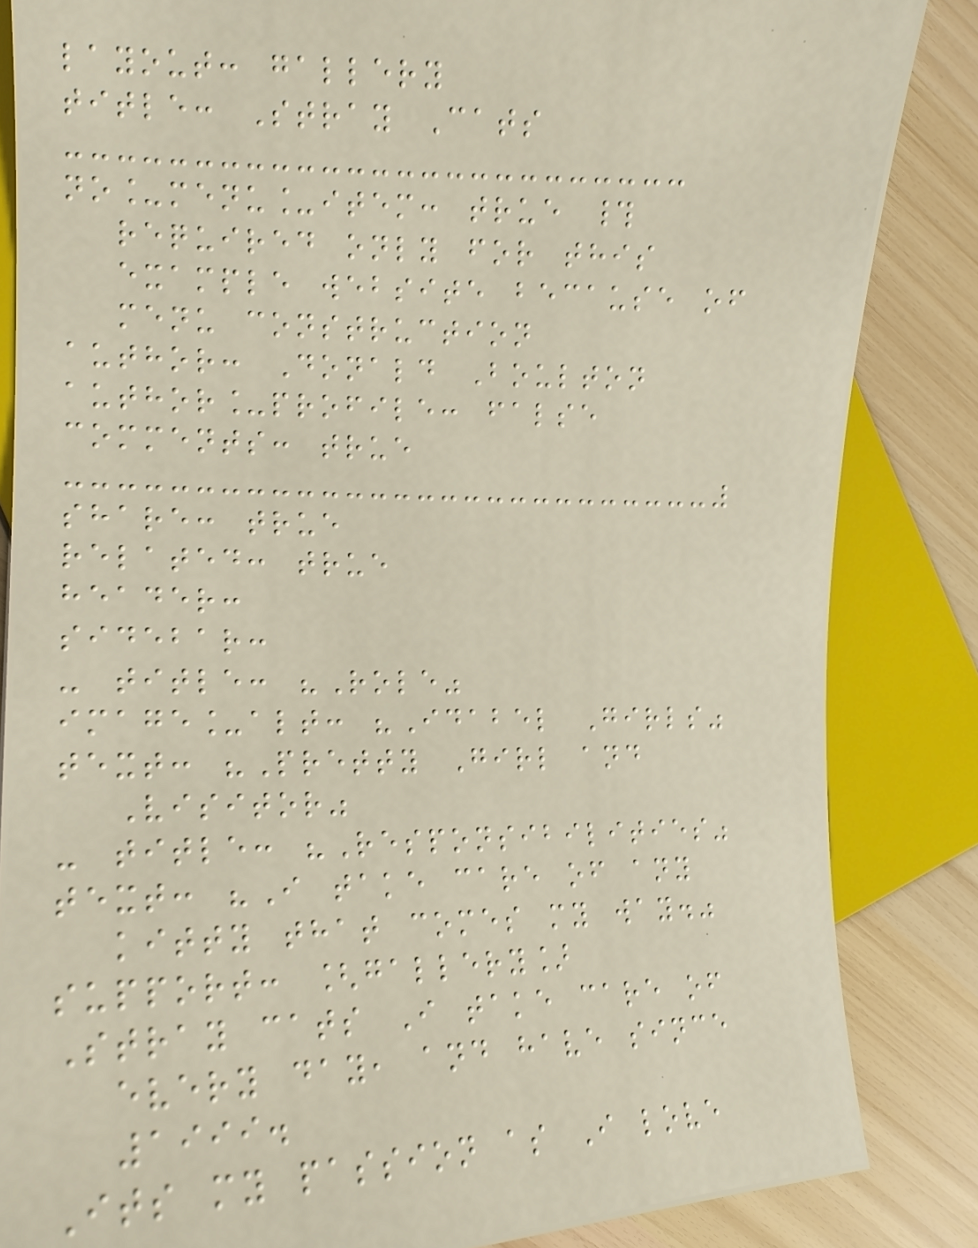layout: gallery
title: Stray Cats
no_menu_item: true #
required only for this
example website because of
menu construction
author: Donald Boulton
author_profile: false
comments: true
share: true
related: true
header:
sidebar:
- title: "Role"
image_alt: "Idabel Girls"
text: "Pretty Girl and
Visitor"
- title: "Responsibilities"
text: "I take care of any
kitty that comes my way."
support: [gallery]
Stray cats I take care of
every day, and have since
1999.
Its my passion as I love
